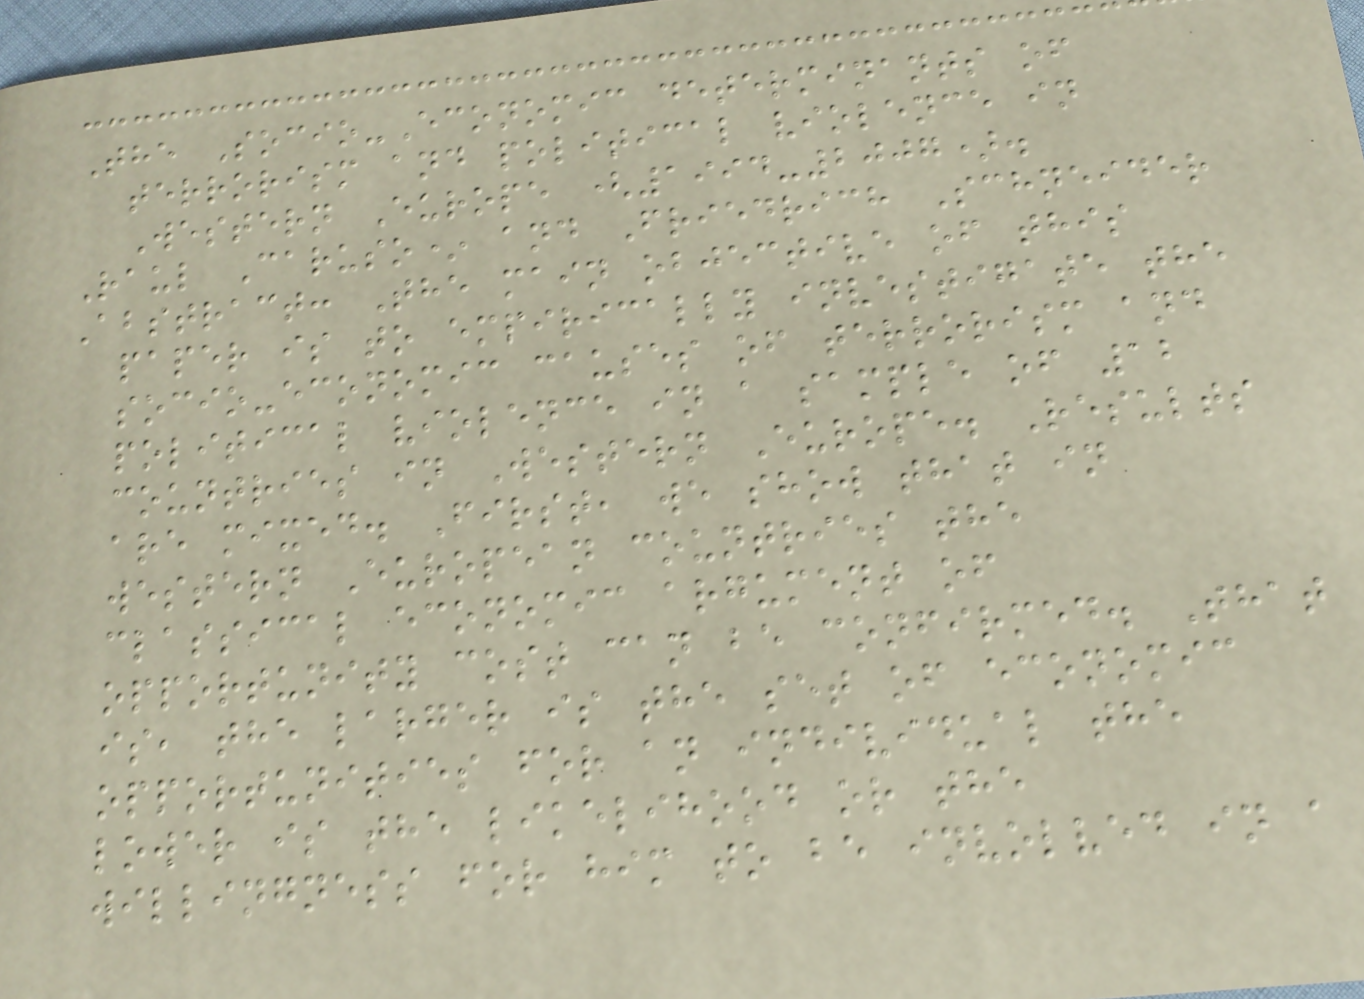The Socio-Economic determinants of
terrorism and political violence in
Western Europe (1994-2007).
Raul Caruso* and Friedrich Schneider
Abstract: The main objective of this
paper is to empirically investigate the
socio-economic causes of terrorism and
political violence in a sample of 12
countries in Western Europe. Results
are mixed. First, we show that in
western European countries the
classical economic argument of
opportunity cost can be confirmed. That
is, the larger is the set of economic
opportunities for an individual the
lower is the likelihood or the
willingness for him to be involved in a
